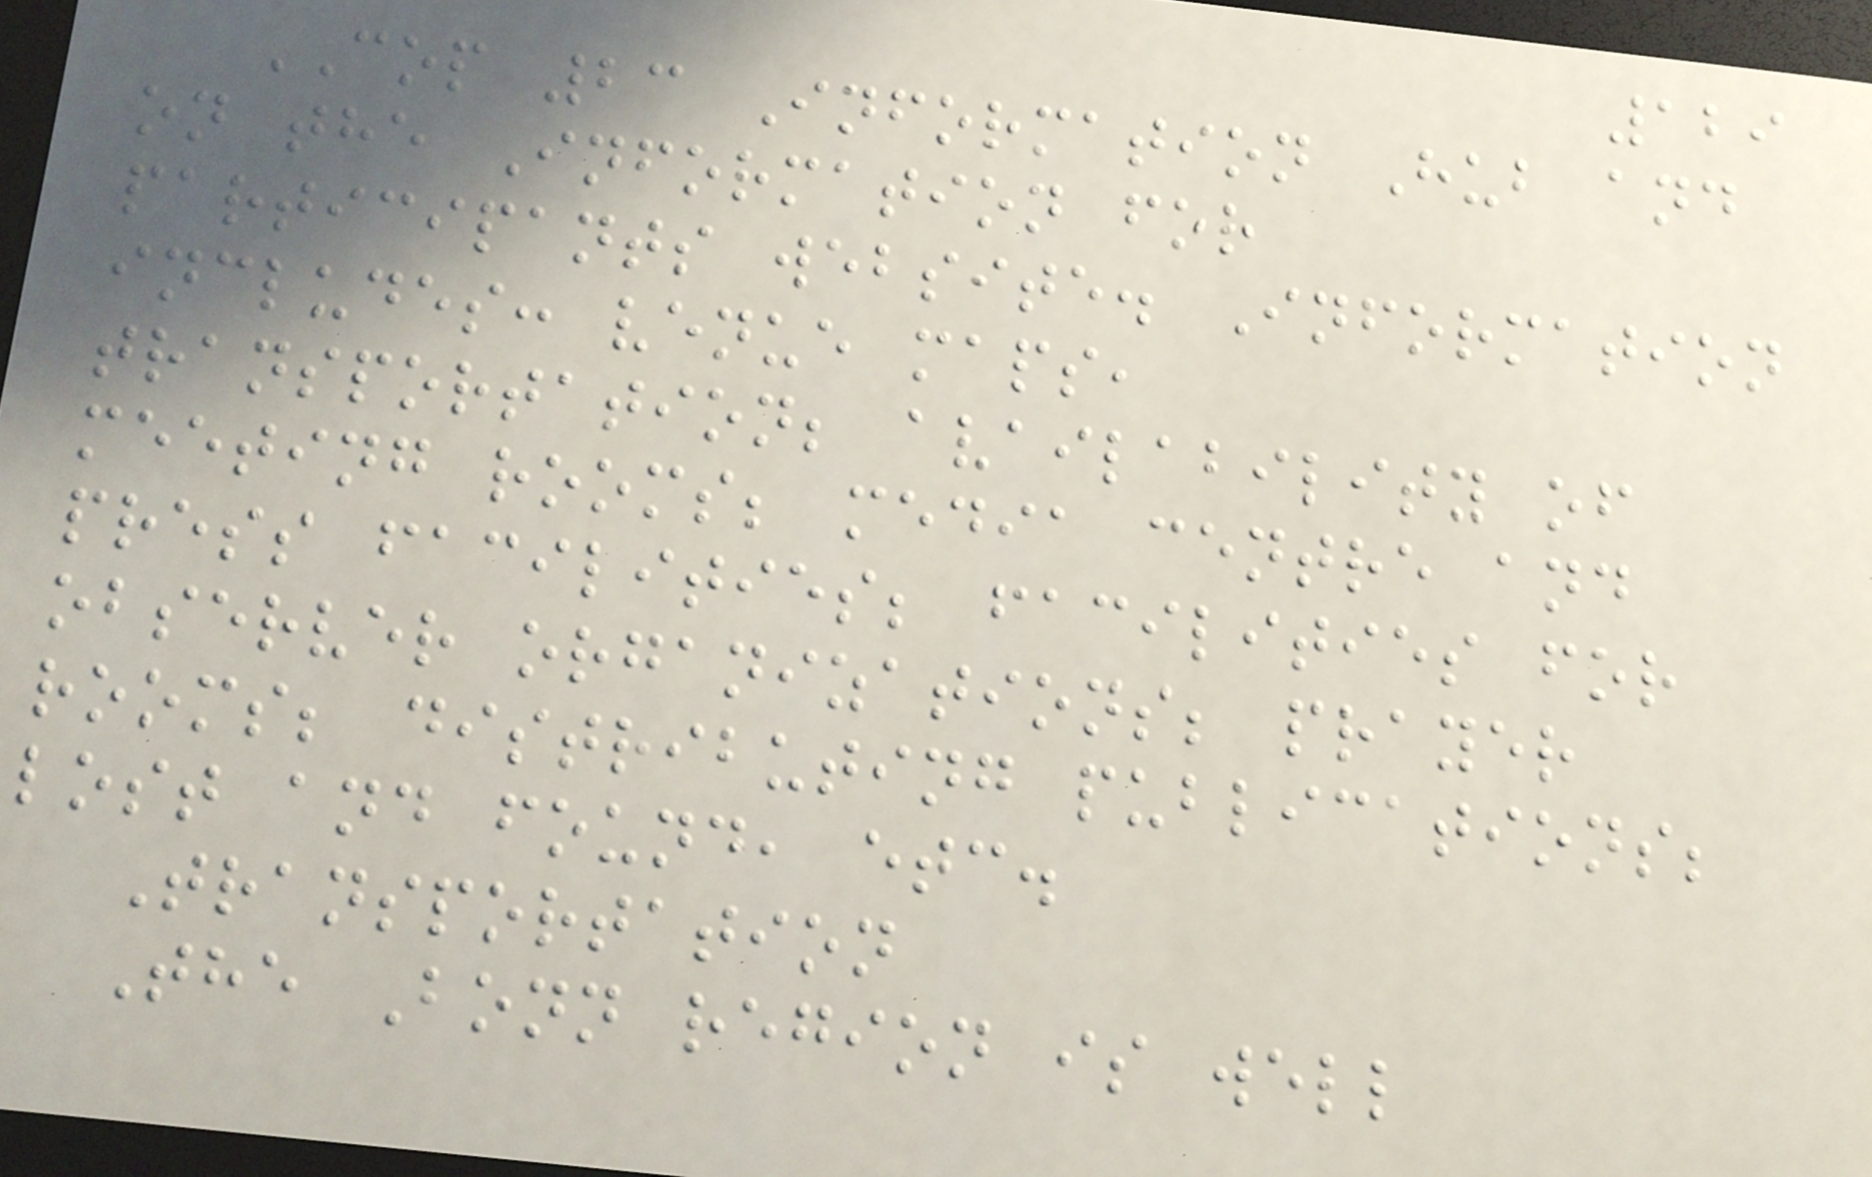129
COP 23 Information Hub and
on the Information for
participants website. Information
includes: venue maps,
transportation; availability of
meeting rooms; media centre and
press facilities; facilities for
observer organizations; prayer
rooms; distributing publications;
lost and found, etc.
Transportation
The Bonn region is well
